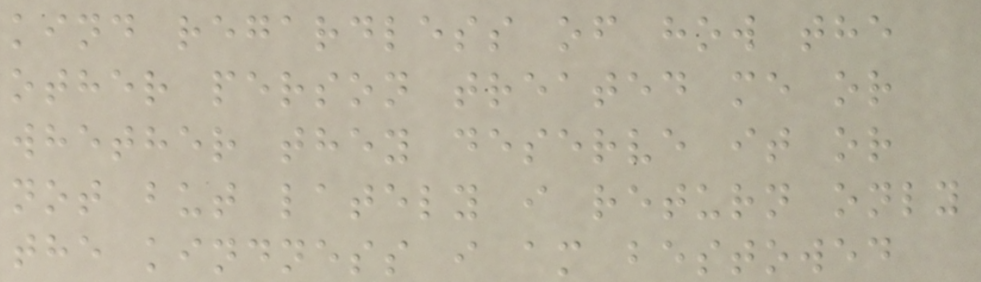kind regardless of how the
other person treated me or
whether they deserve it or
not but lately i return only
the kindness i am bestowed
